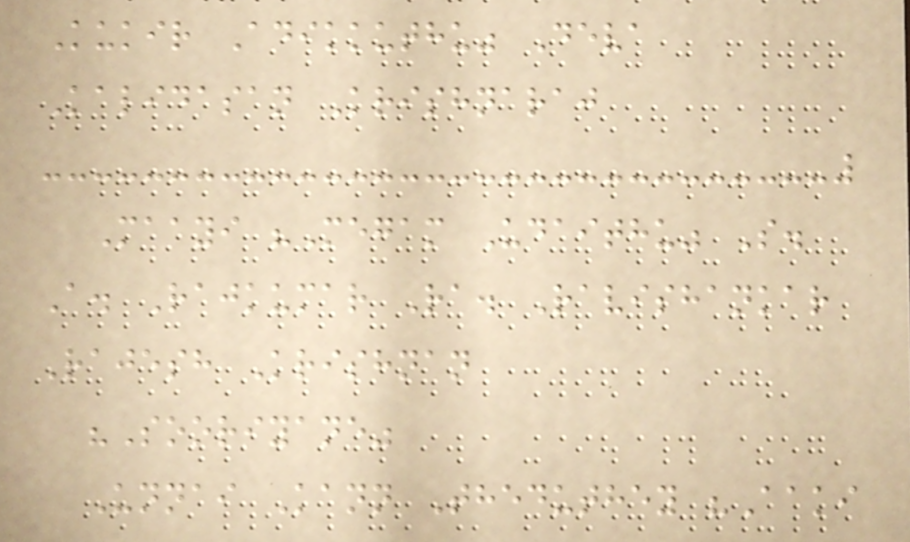Kukir Adikkuthu" Deva
Kalidasan Krishnaraj
Maayi "Megam Udaithu" S.
A. Rajkumar Ra. Ravishankar
Rajesh Krishnan
"Sooriyane"
Unnai Kann Theduthey "Aaki
